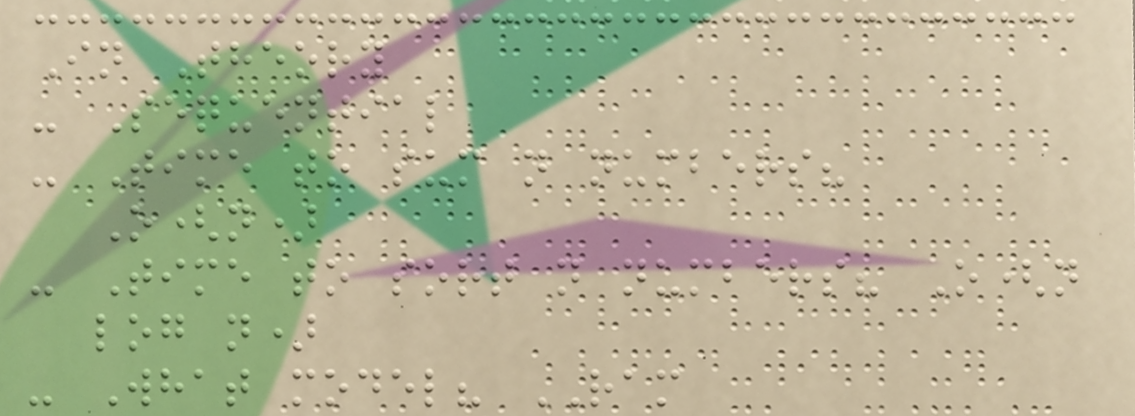In Theory
- Sequential
- Time to sum n numbers?
O(n)
- Time to sort n numbers? O(n
log n)
- What model? RAM
